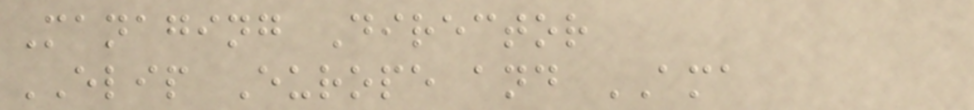Managing Director
ELIP Europe and AMA
